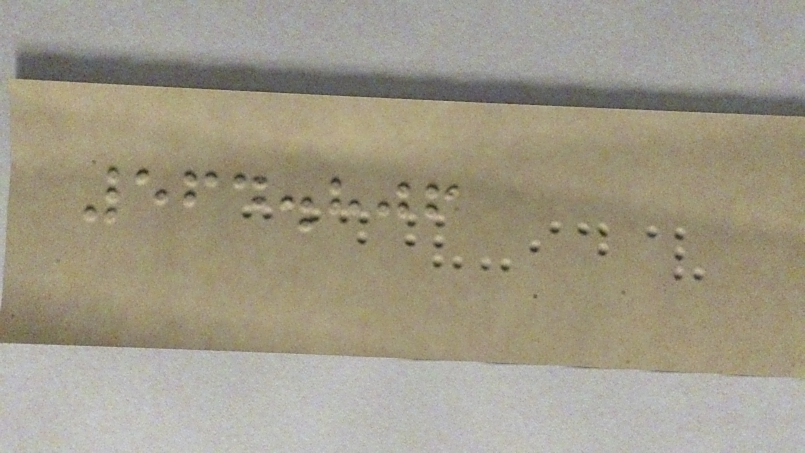564.806
